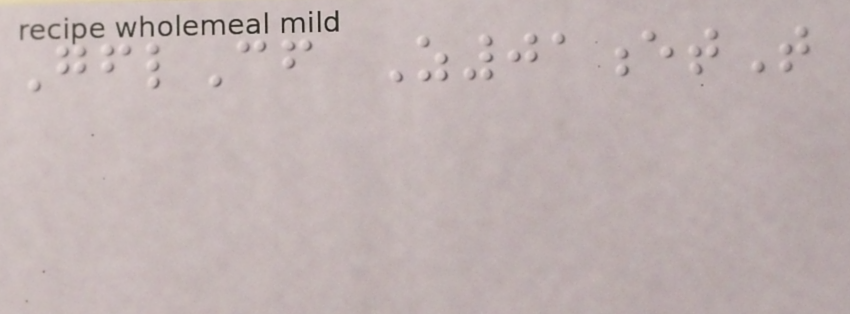GflCf Z01etT
